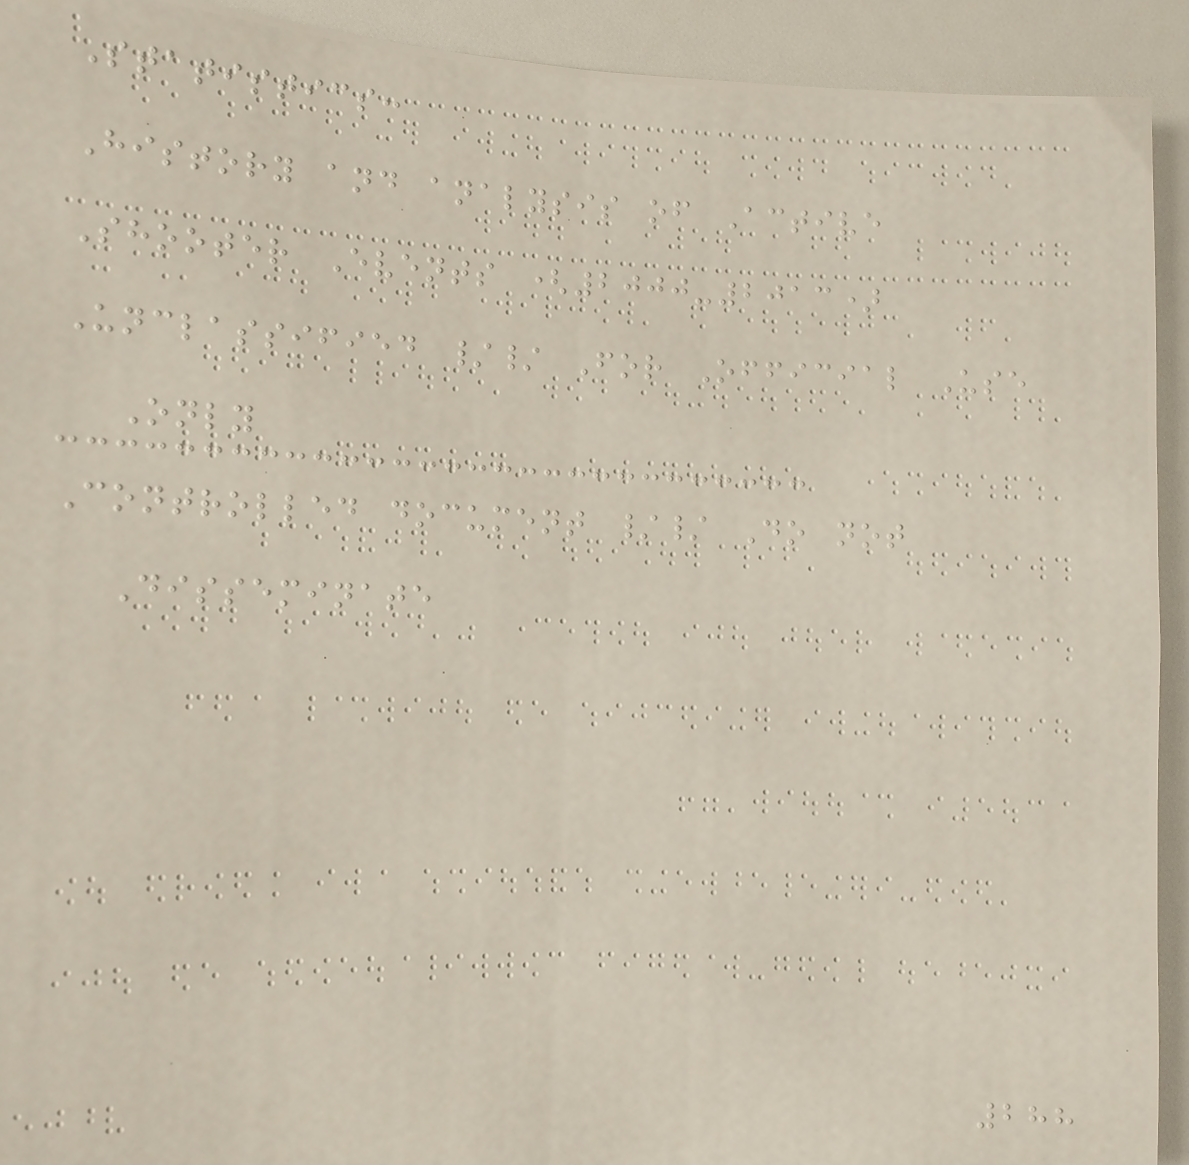Statistics:
History and analysis of Active
Shooter Events (2000-2013)
Unclassified // For Official Use
Only
Controlled document // Do not
Disseminate
288
